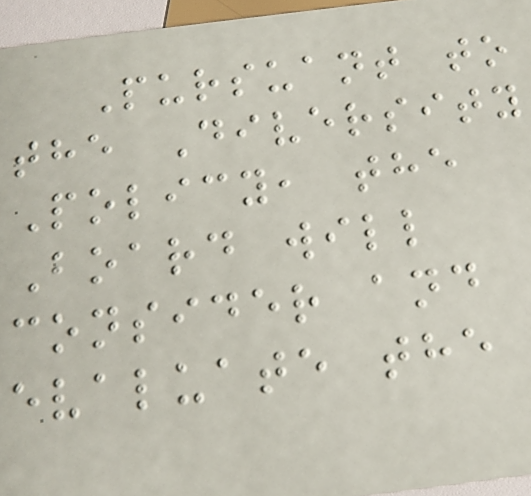Pursuant to
the Diversity
Policy, the
Board will
consider and
evaluate the
